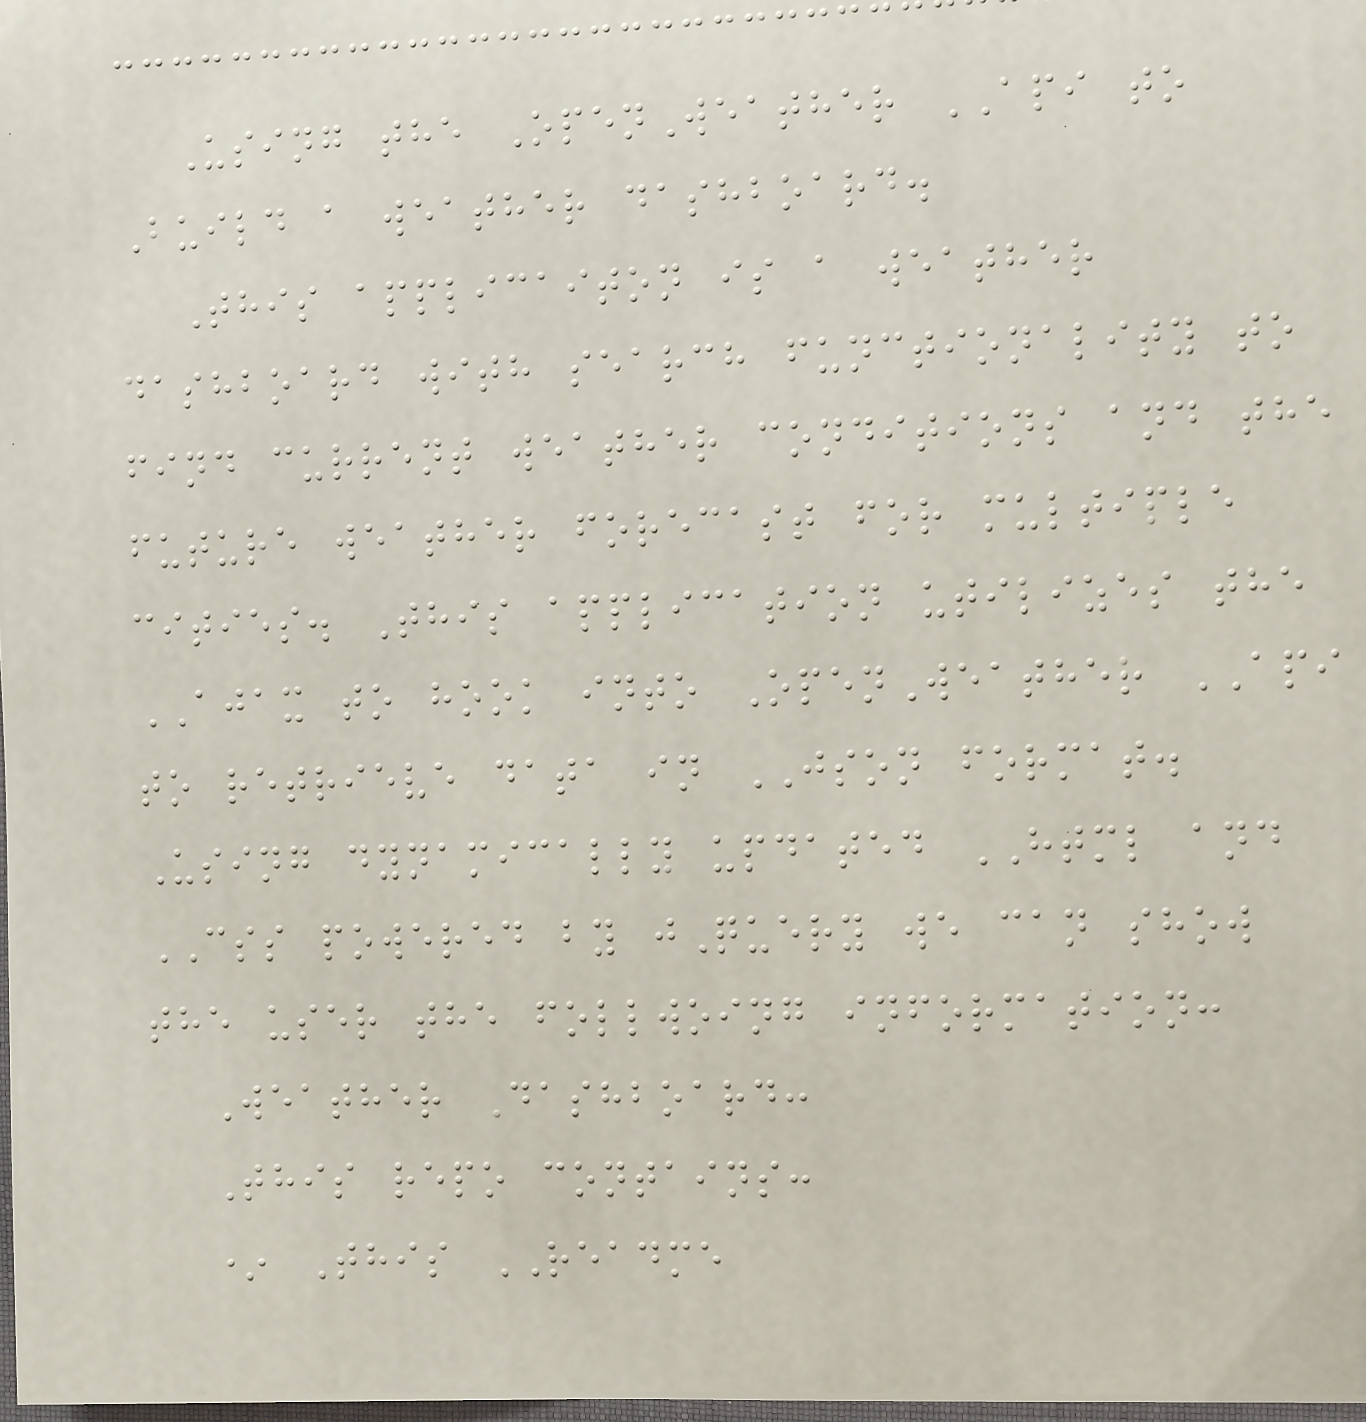Using the OpenWeather API to
Build a weather dashboard.
This applicaiton is a weather
dashboard with search functionality to
find current weather conditions and the
future weather forecast for multiple
cities. This application utilizes the
AJAX to hook into OpenWeather API
to retrieve data in JSON format.
Using dynamically updated HTML and
CSS powered by jQuery we can show
the user the follwoing information:
Weather Dashboard:
This repo contains:
* This README
